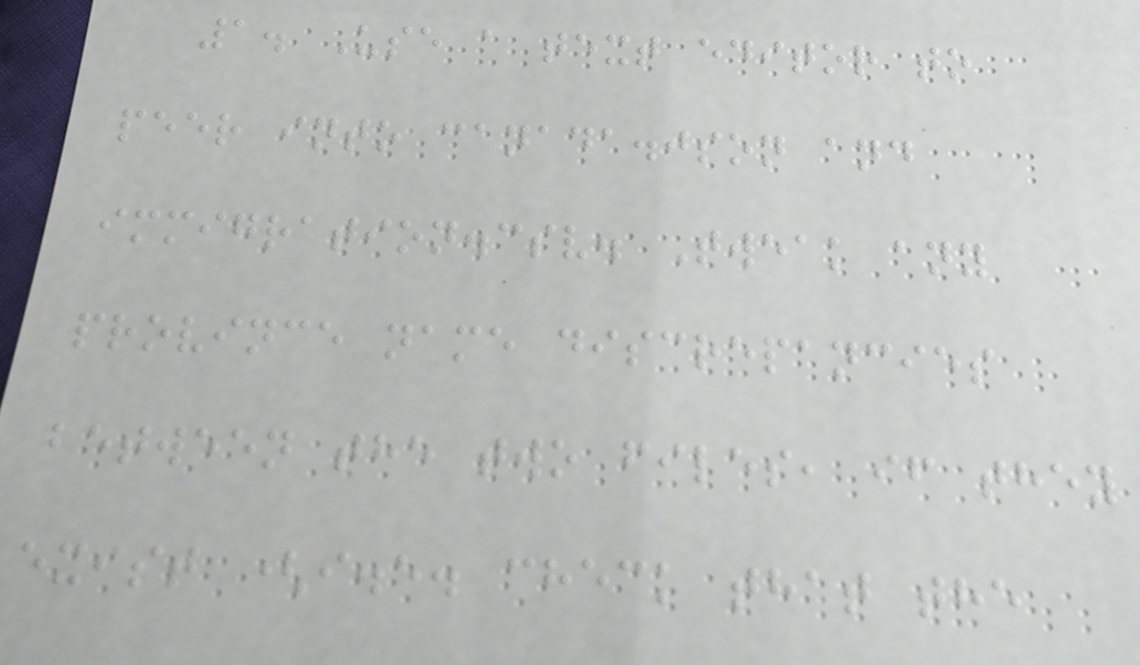1. Use a text editor to
peer into canada.json and
immigration.csv. Tweak any
province name discrepancies
between the two files, if they
exist (i.e. check that the
